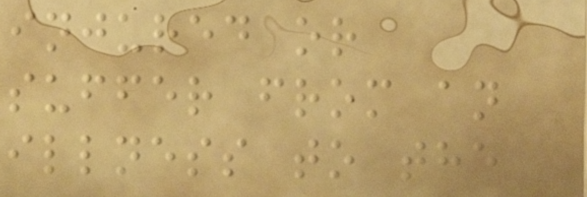injured or
suffer from an
illness to the
